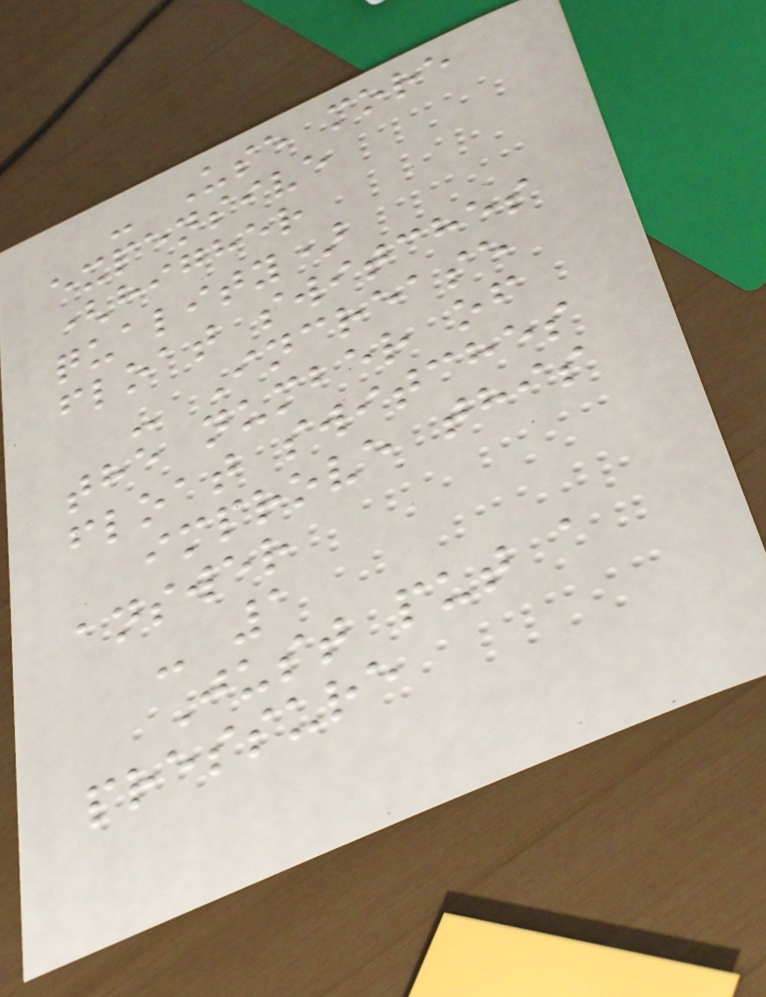- Use more
expensive
(higher
quality)
float switches
- Increase
the number of
float switches
improve this
answer
- 1
Just put a
pressure
